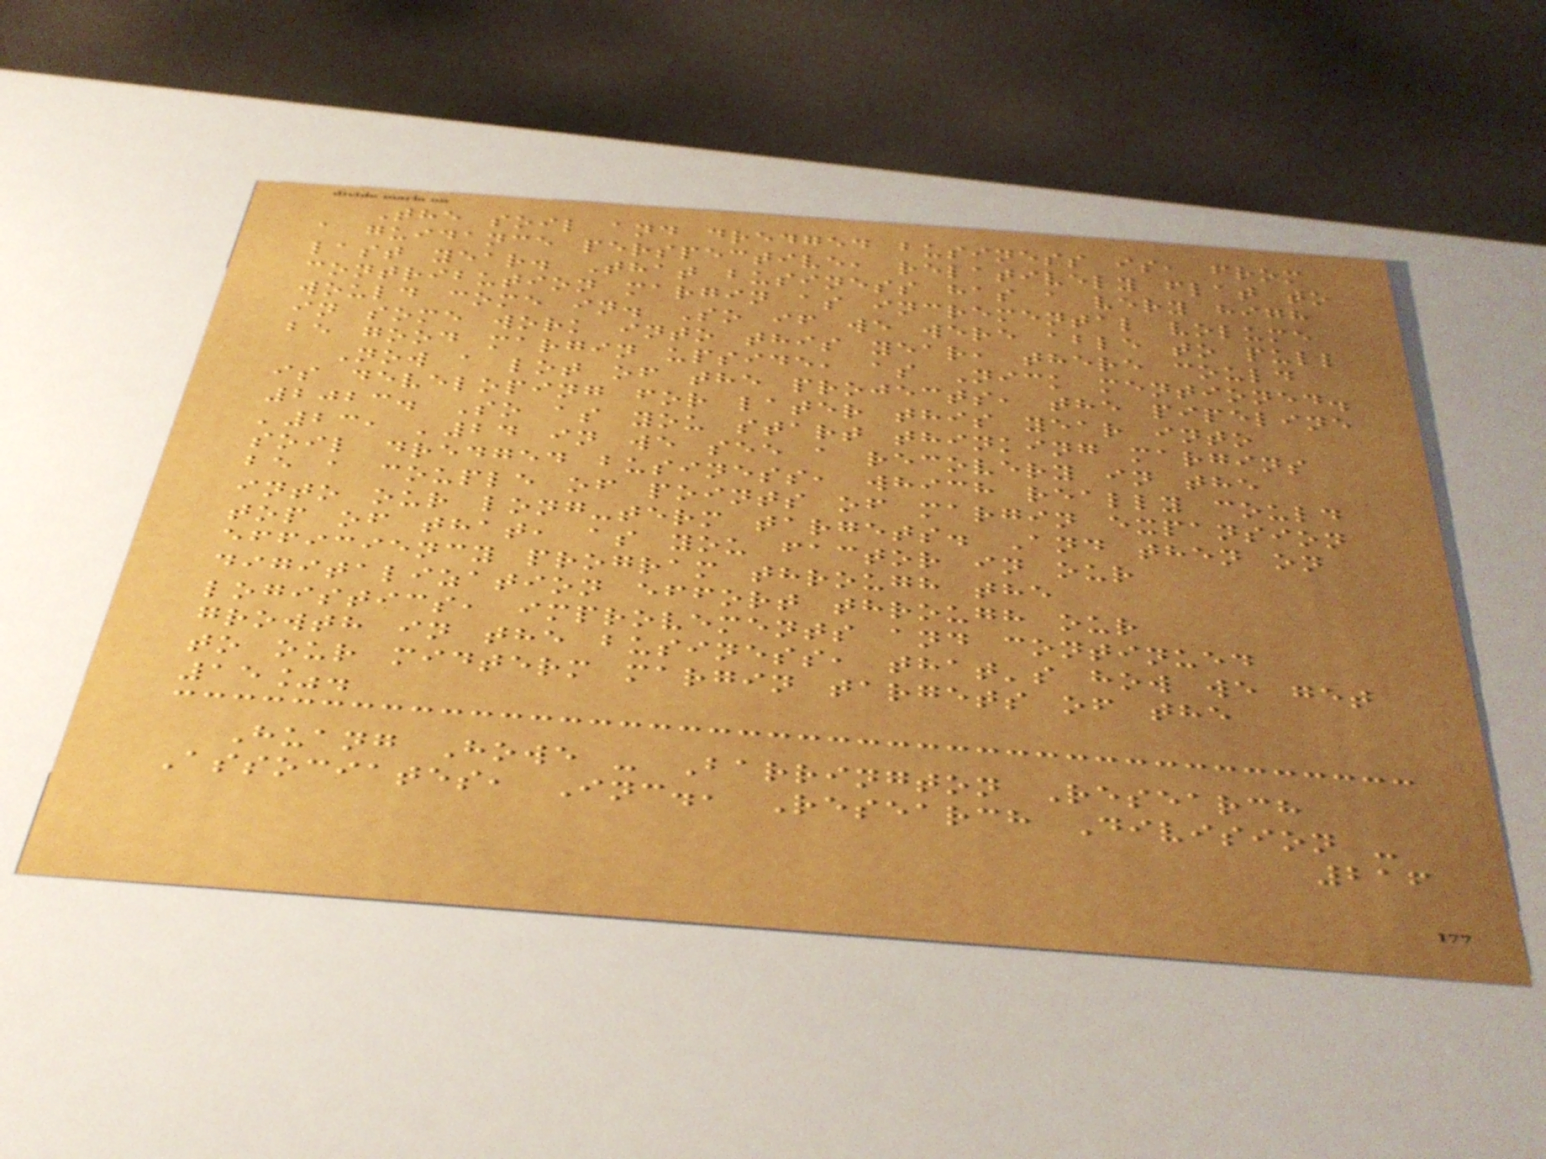The soil and dredged business is, from
a guidance perspective, relatively flat to
last year. That business has a very high
contribution margin as incremental volume
would come in. So if we were able to pull
in some work into this year, there could
be good margin upside, as Nick mentioned.
Now a lot of the projects, the pipeline
is developing for later this year into
2023. So as you start thinking margins
'23, '24 in we see a recovery in the
soil dredged business, which really could
be a couple of points of margin expansion
into our long-term targets. And then on
top of that, as you factor in our
efficiency program through the
digitalization effort through our
logistics, improvements and continued
growth in the business, that's how we get
to our midterm margin targets of the
15%.
Huang Howe - Barrington Research
Associates, Inc., Research Division -
216
